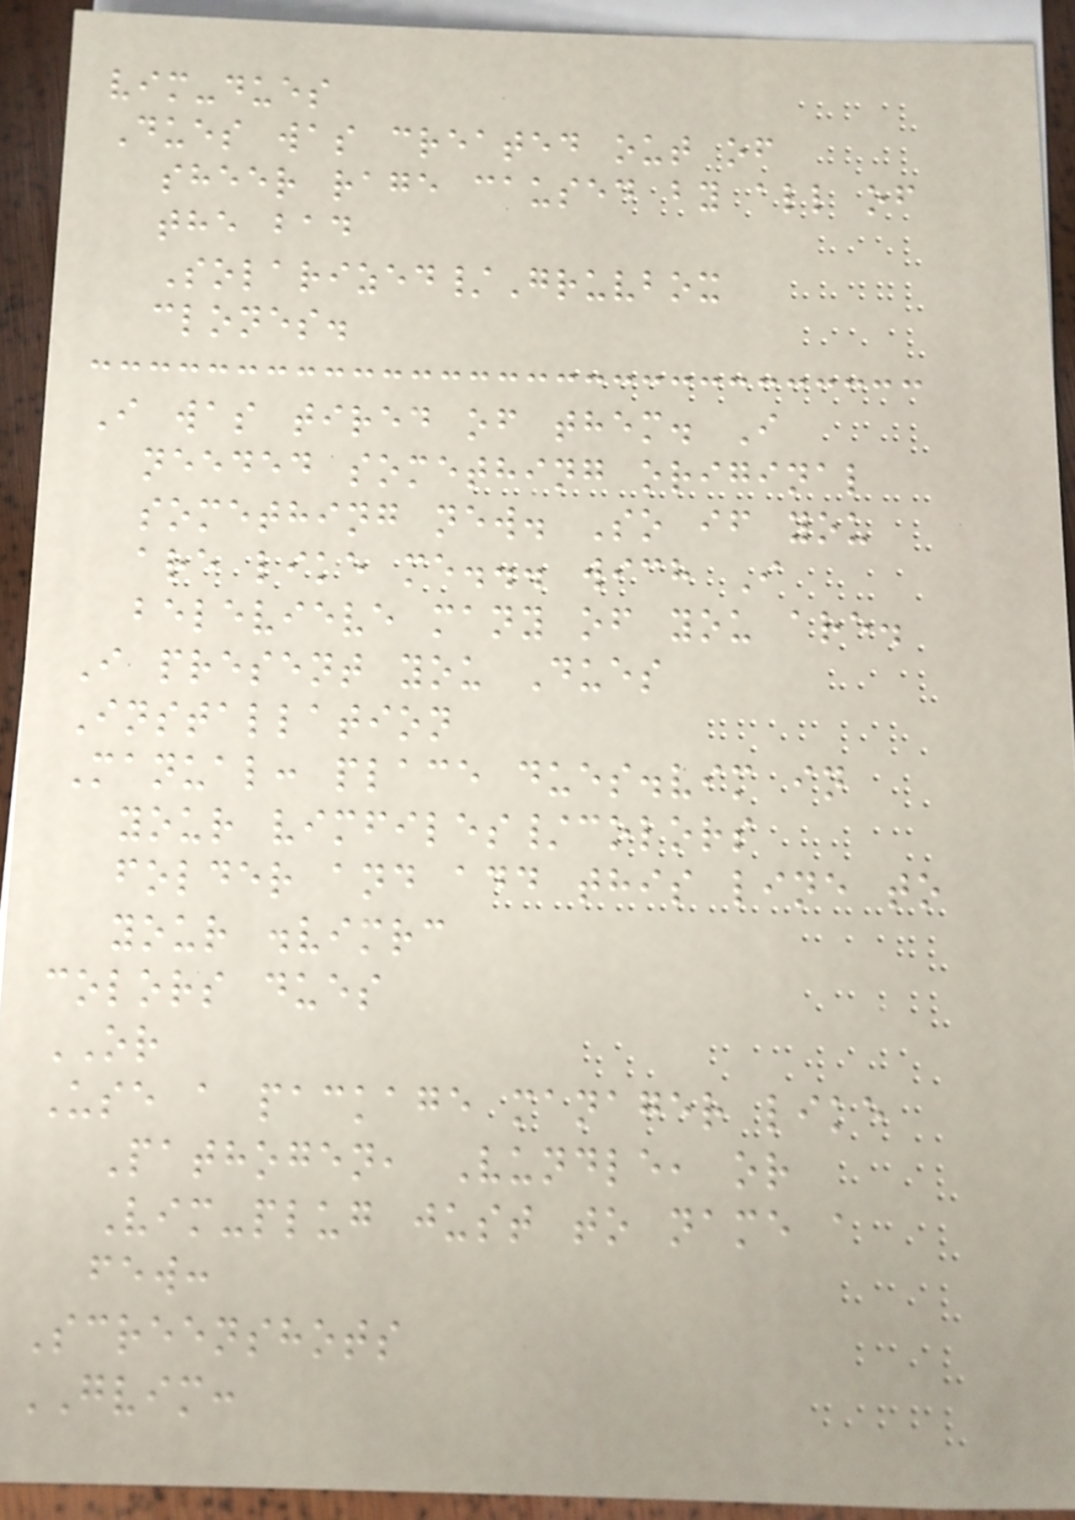vim-dues
Dues was created out of
sheer rage caused by all of
the bad
Solarized/Gruvbox
clones.
I was tired of them. I
needed something original
something new. So if you
are like me... wich I
belevieve many of you are.
I present you Dues
Installation
Manual: place dues.vim in
your vimfiles/colors
folder and add this line to
your .vimrc
colors dues
OR
Use a package manager like
Pathogen, Vundle, or
Vim-plug just to name a
few:
Screenshots
GVIM:
